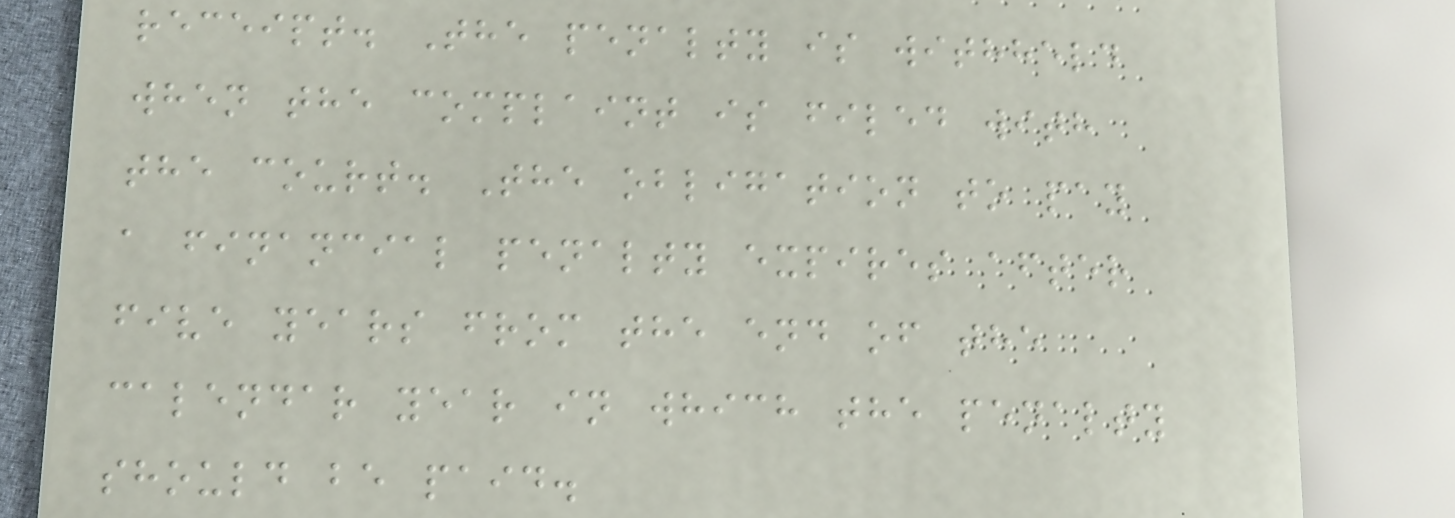receipt. The penalty is withheld
when the complaint is filed with
the court. The obligation to pay
a financial penalty expires after
five years from the end of the
calendar year in which the penalty
should be paid.
